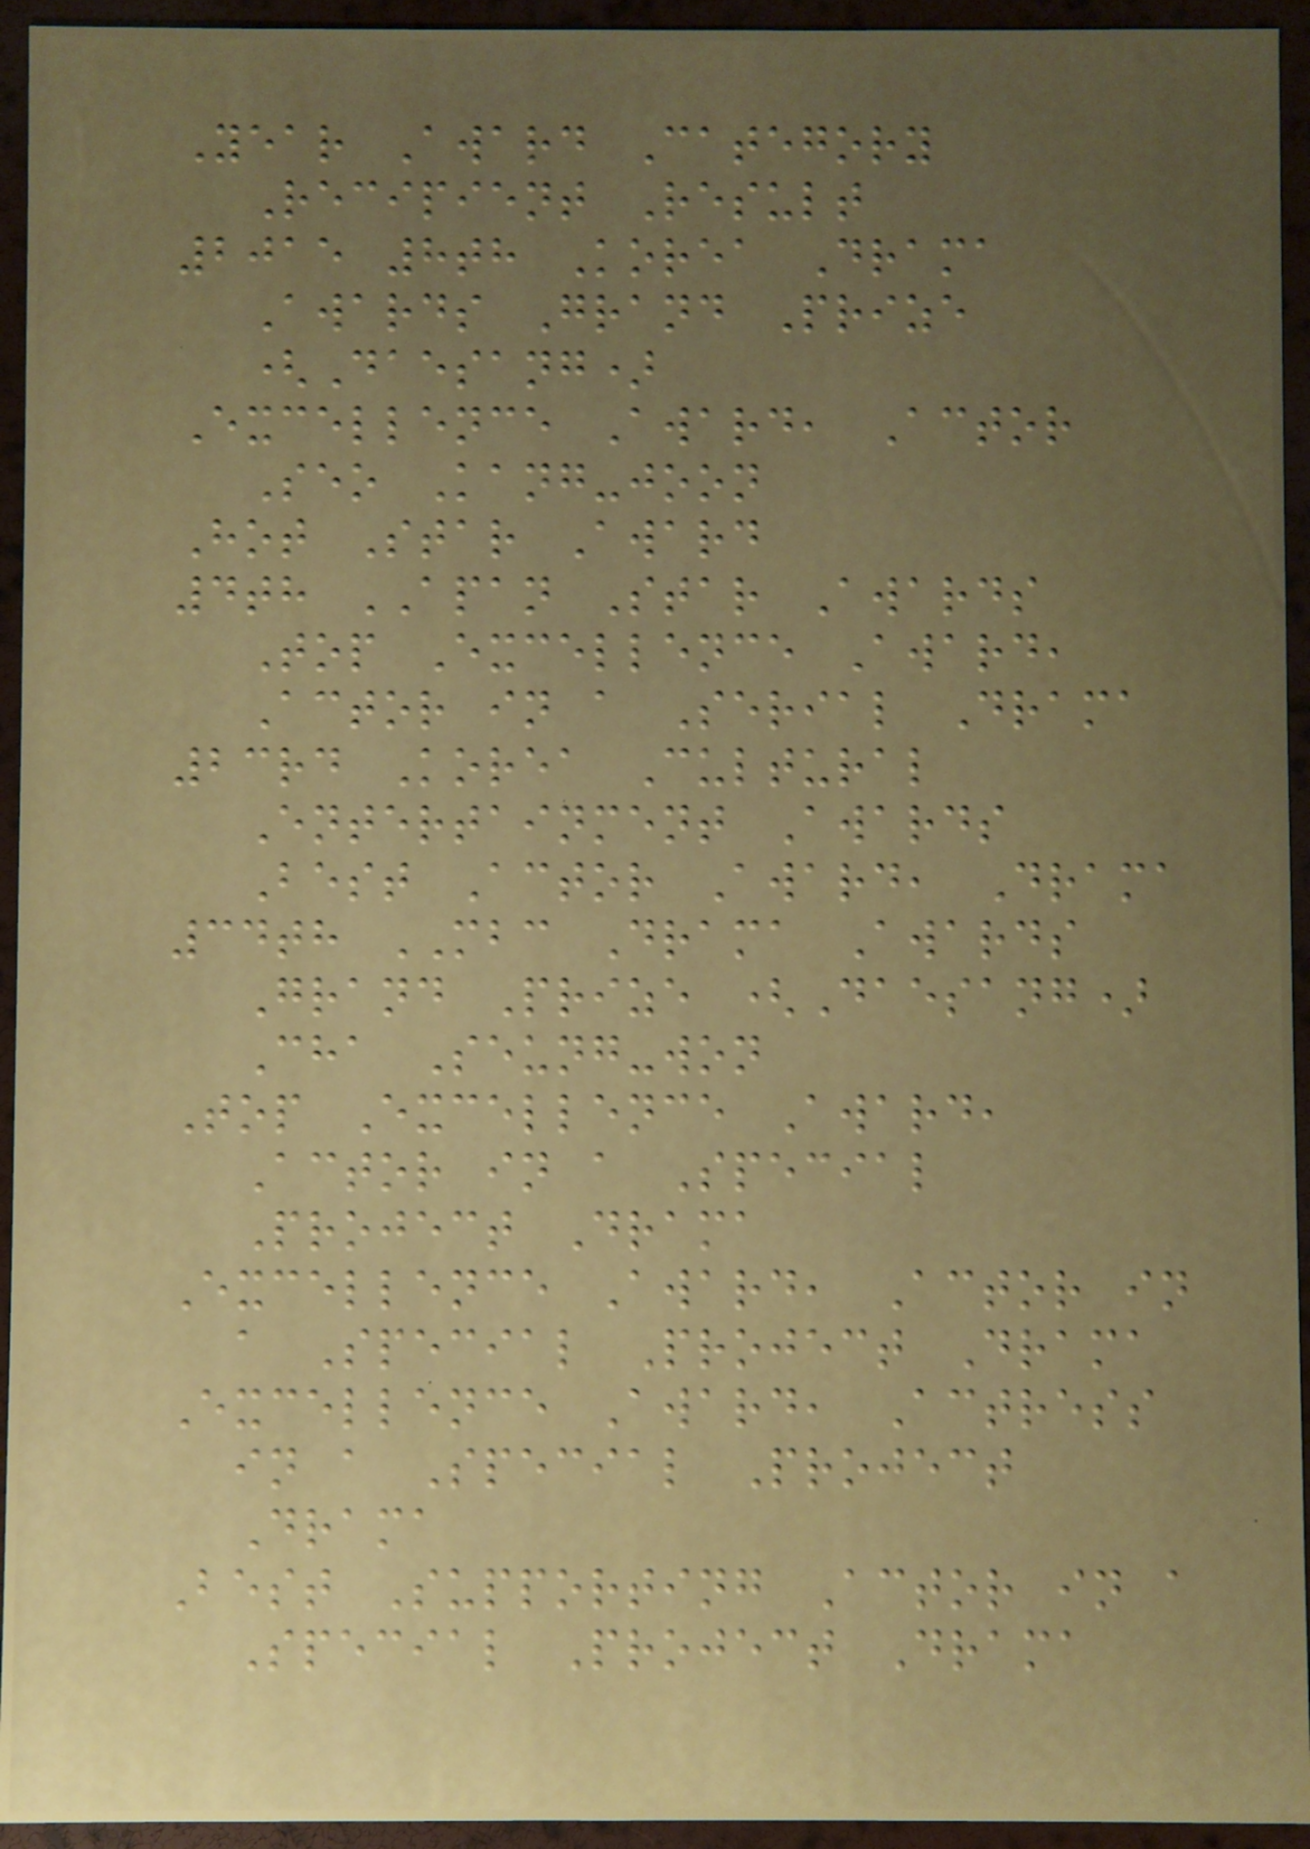Year Award Category
Recipient Result
2015 8th Korea Drama
Awards Grand Prize
(Daesang)
Excellence Award, Actor
Seo Kang-joon
Hot Star Award
4th APAN Star Awards
Top Excellence Award,
Actor in a Serial Drama
23rd Korea Cultural
Entertainment Awards
Best Actor Award, Drama
34th MBC Drama Awards
Grand Prize (Daesang)
Cha Seung-won
Top Excellence Award,
Actor in a Special
Project Drama
Excellence Award, Actor in
a Special Project Drama
Excellence Award, Actress
in a Special Project
Drama
Best Supporting Actor in a
Special Project Drama
